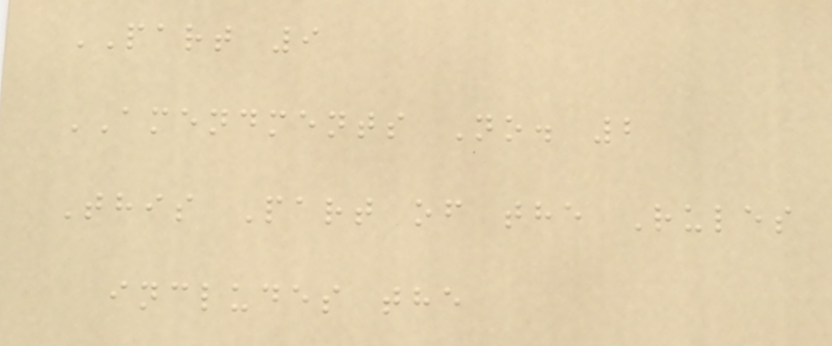PART 9
AMENDMENTS No. 2
This Part of the Rules
includes the
